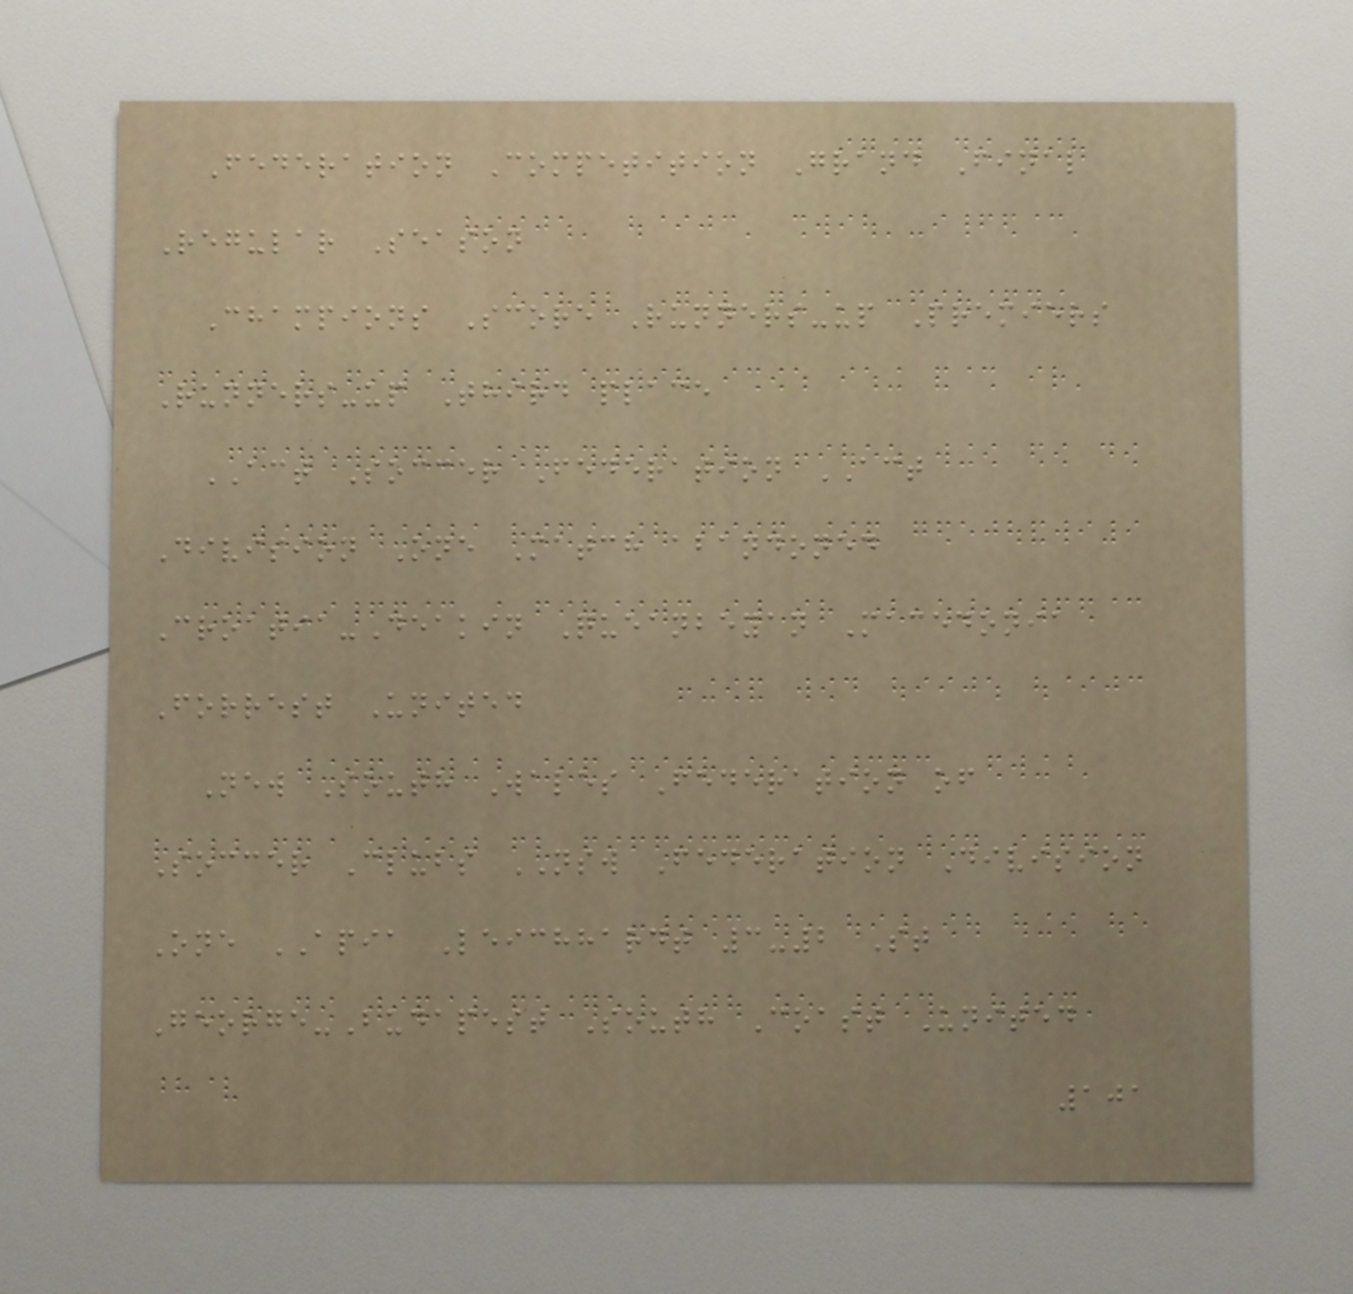Federation Competition Grand Final
Regular Season
Champions Score Runners-up Premiers
Runners-up Third place
ACT Soccer Federation ACT
Division One Match abandoned
Croatia-Deakin Queanbeyan Macedonia
Forrest United
New South Wales Federation of
Soccer Clubs NSW Federation Division
One APIA Leichhardt 3-2 St
George-Budapest South Coast United
101
